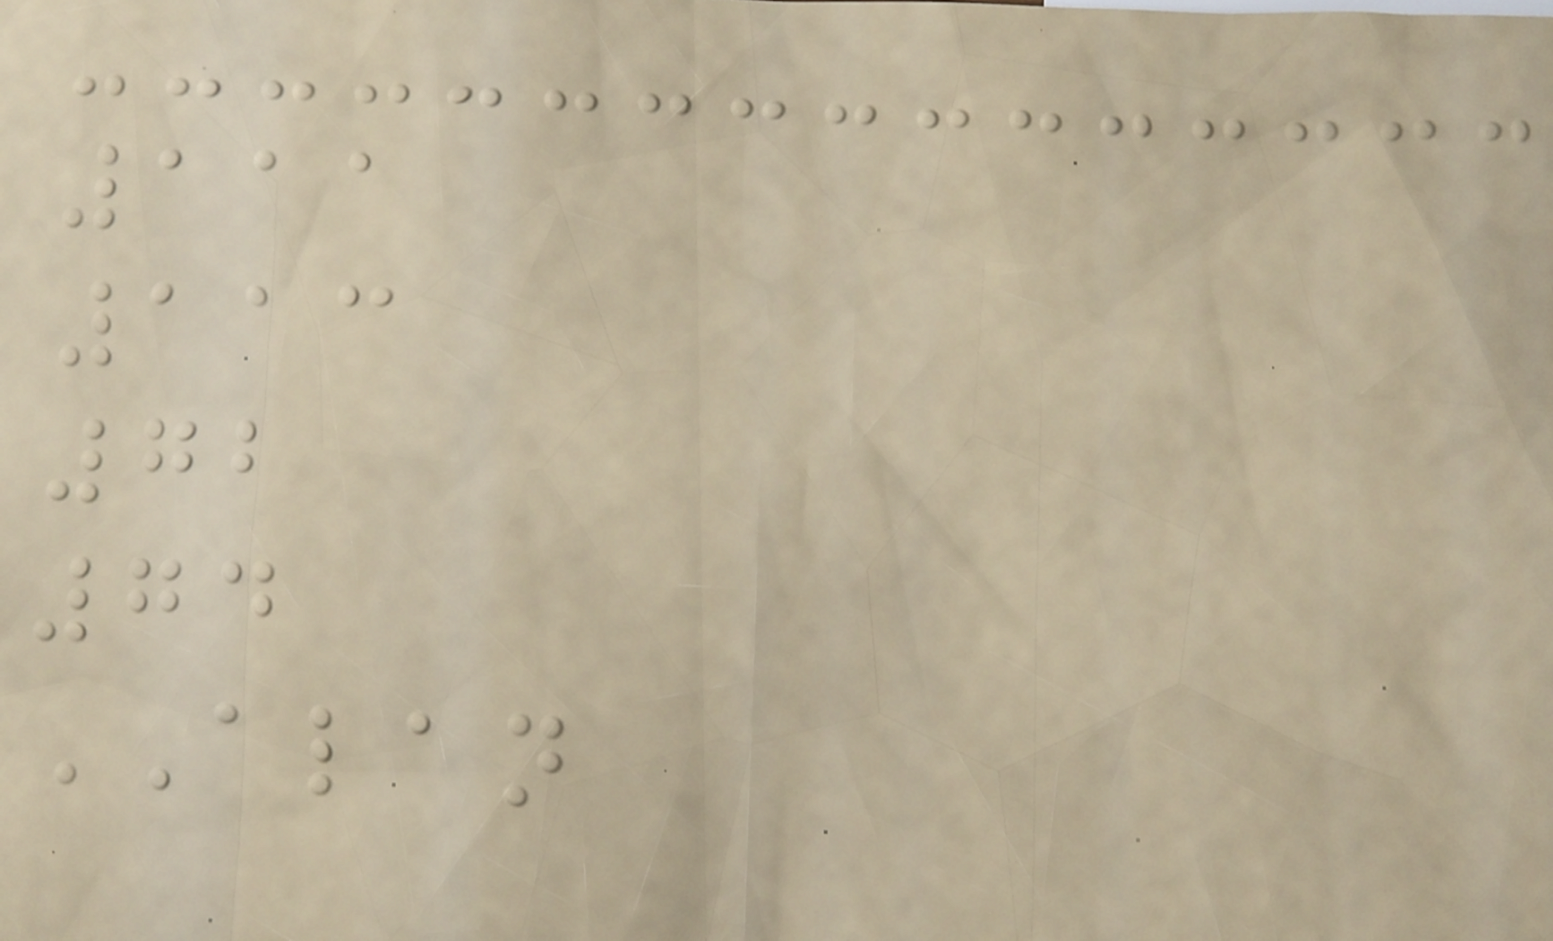111
113
72
74
ALAN
